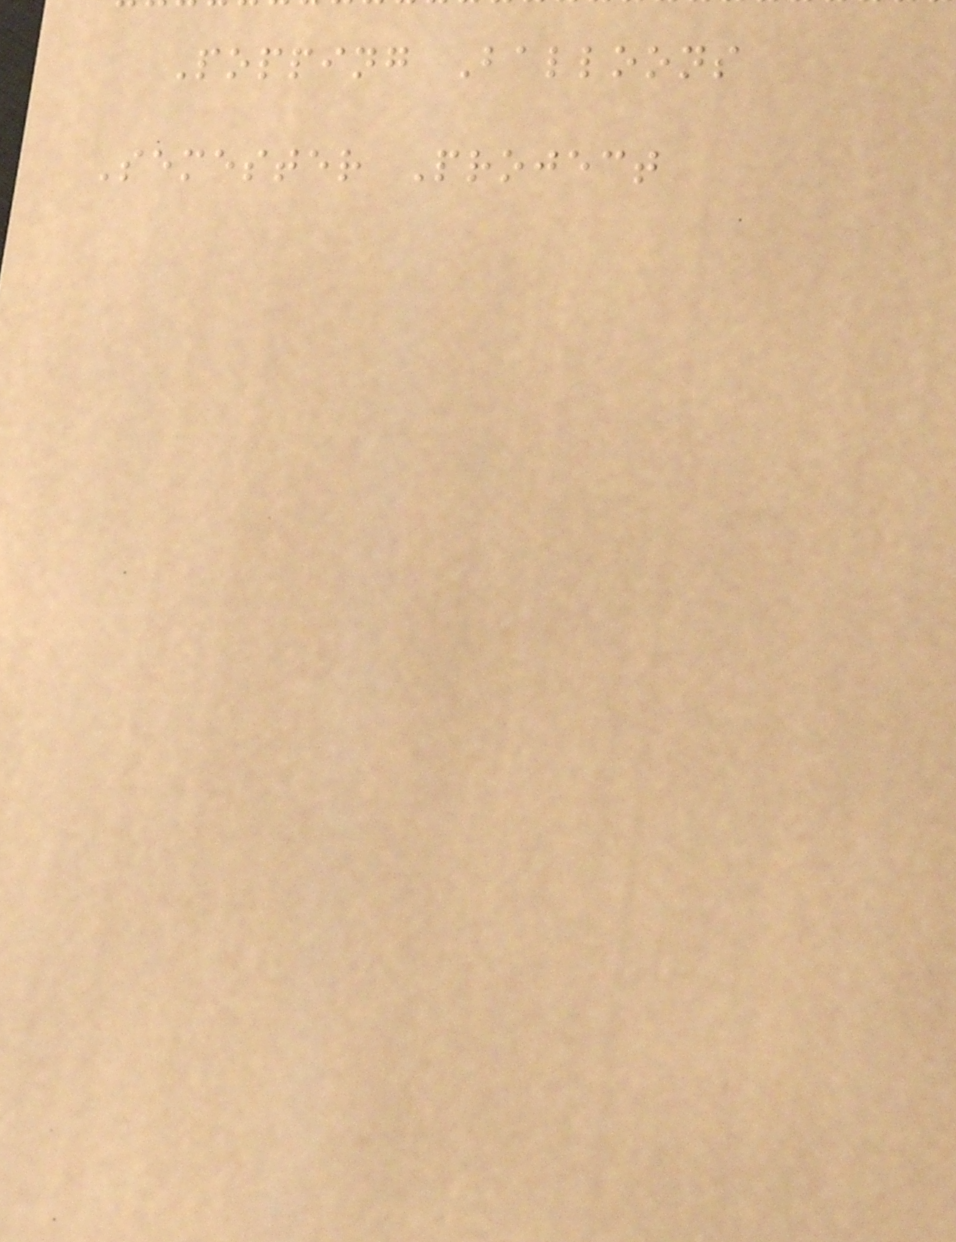Popping Balloons
Semester Project
